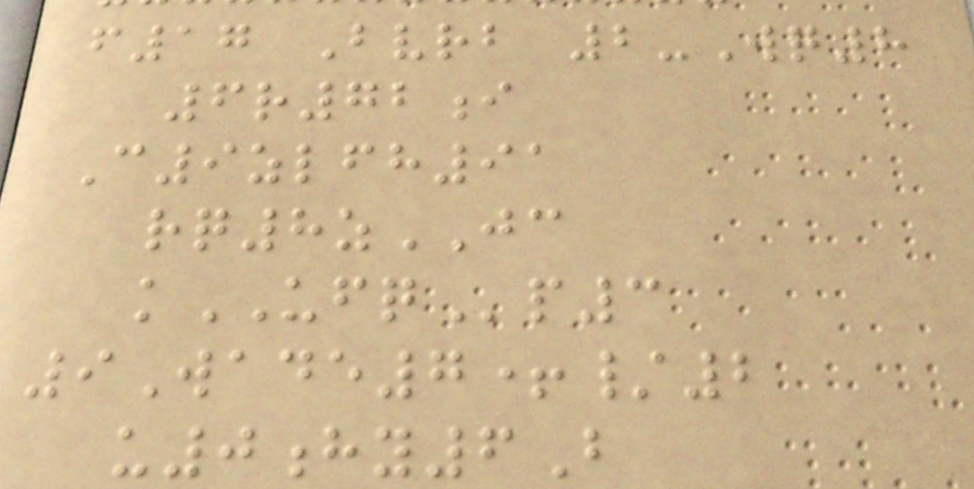f17 Bvrb 2-Wq8
6r72i
C9zlfh91
rq8zJC
kUFQp3
9Wade7+/2
u0hy6B
